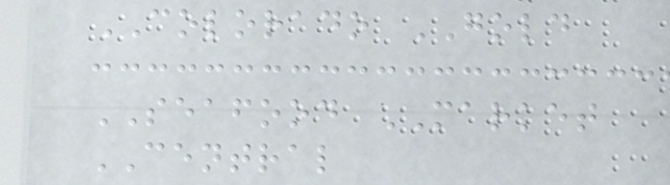COLORADO GOLD
SEAFOOD MARKET
CENTRAL
